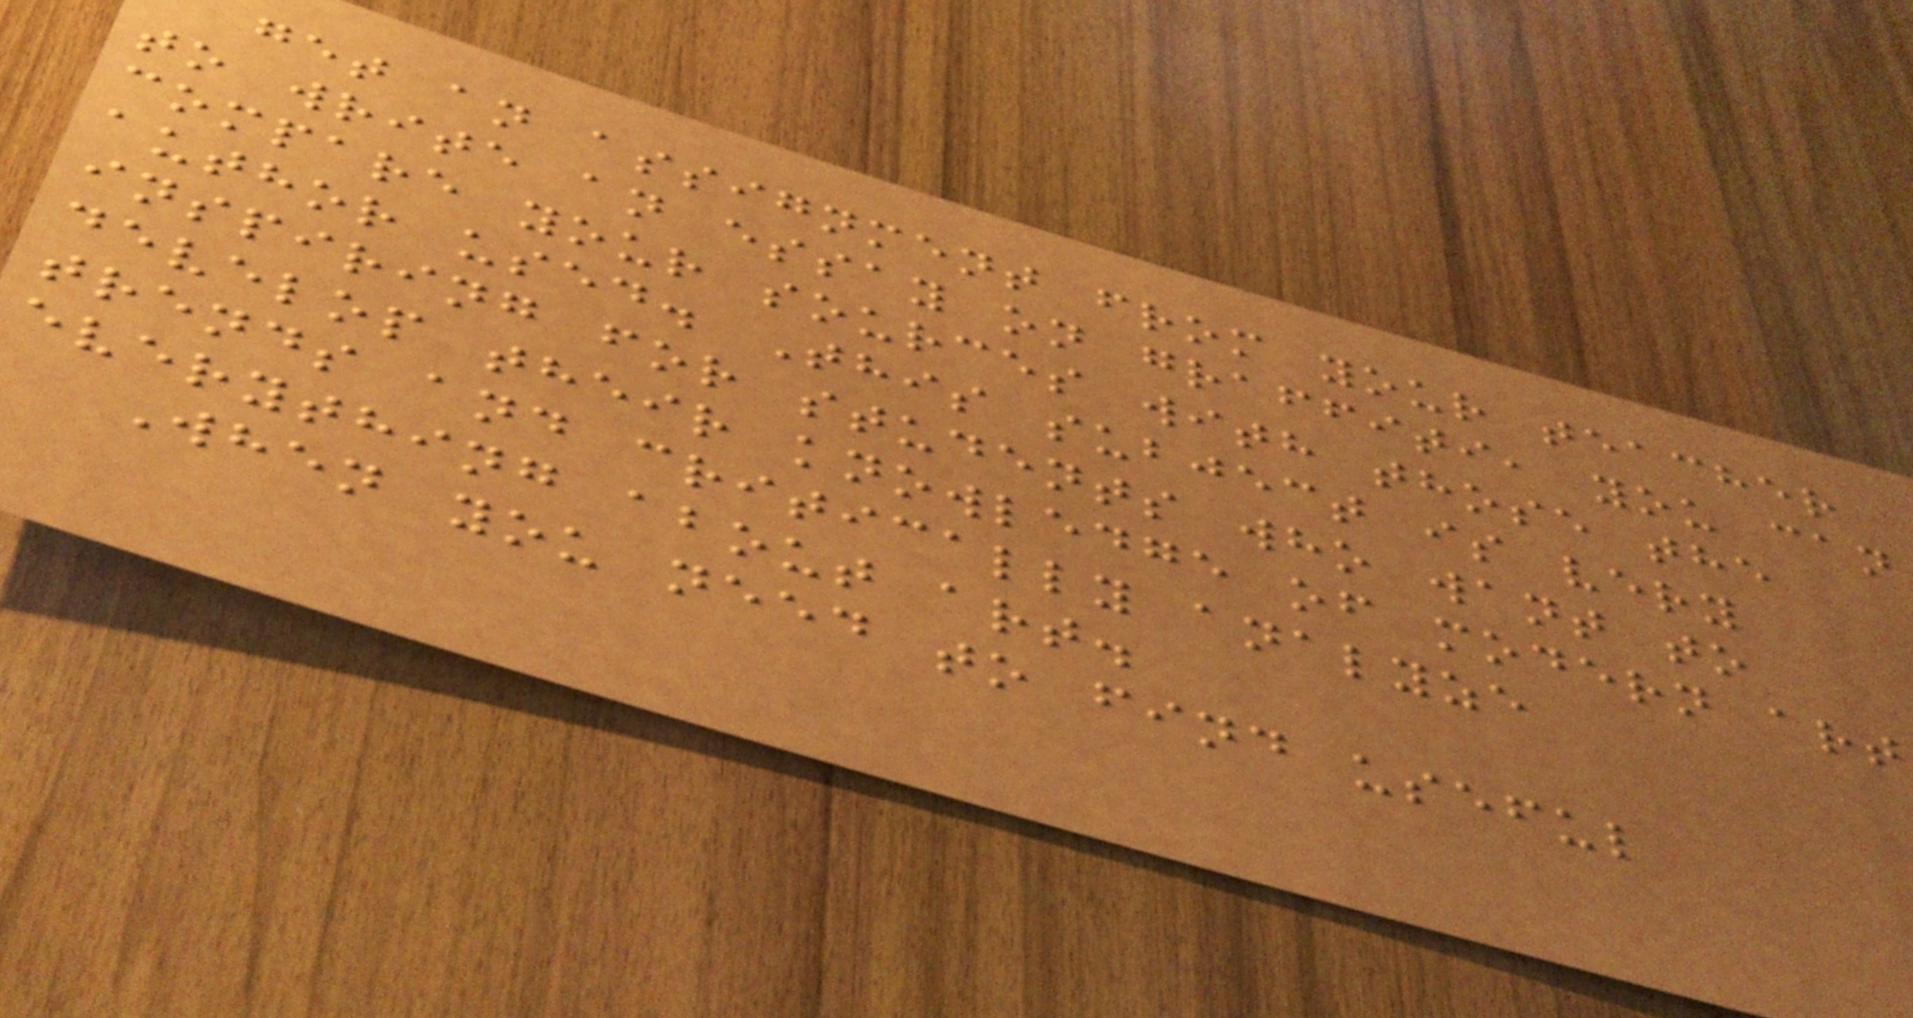get an assignment from your teacher
to write an essay on graffiti, you can
compare your sources with those the
author used. This subject is very
inspiring for students who want to
develop their knowledge of modern art
trends and critically analyze
everything about art.
When you need to find useful
